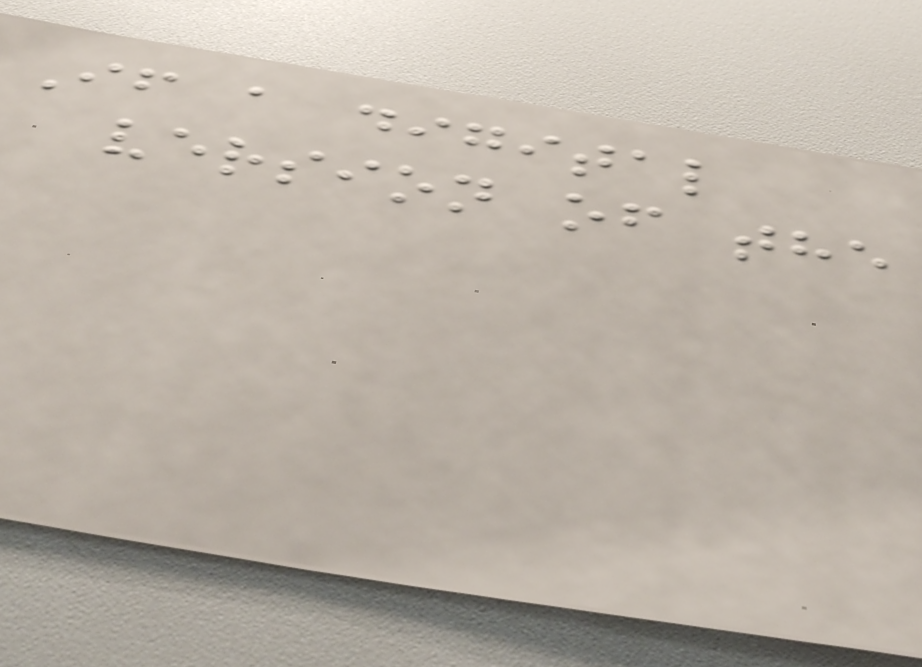If a digital
version of the
